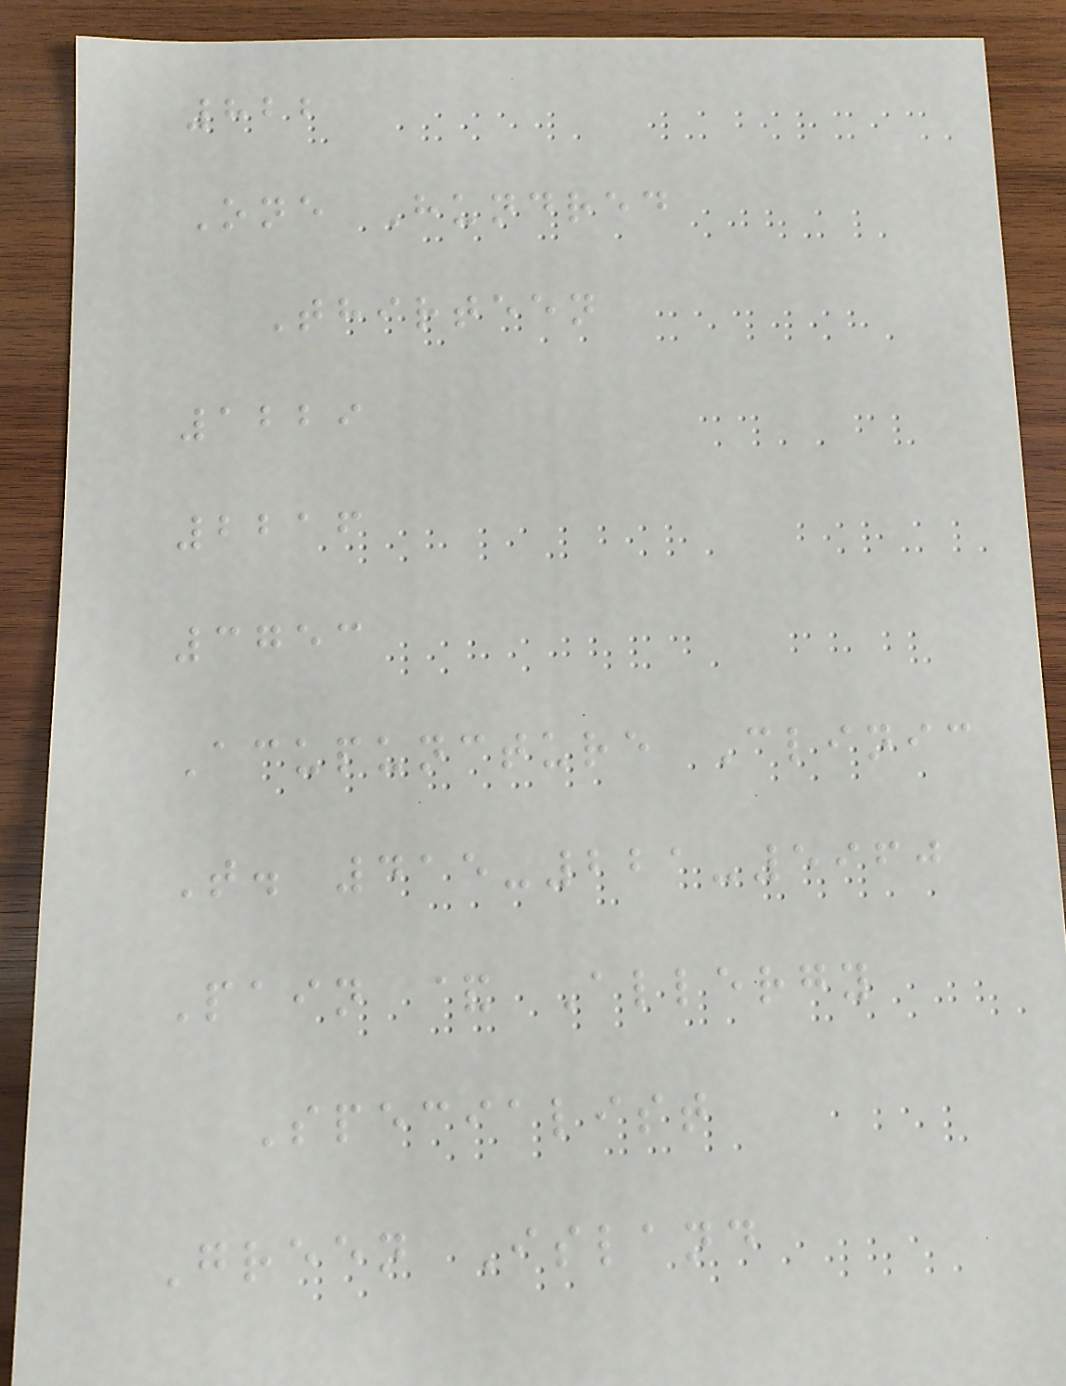822
One Hundred
Thirteen
1229
2216
3753
Acupuncture Clinic
T. 415-221-5960
Pain & Allergy
Specialist
Green Island
